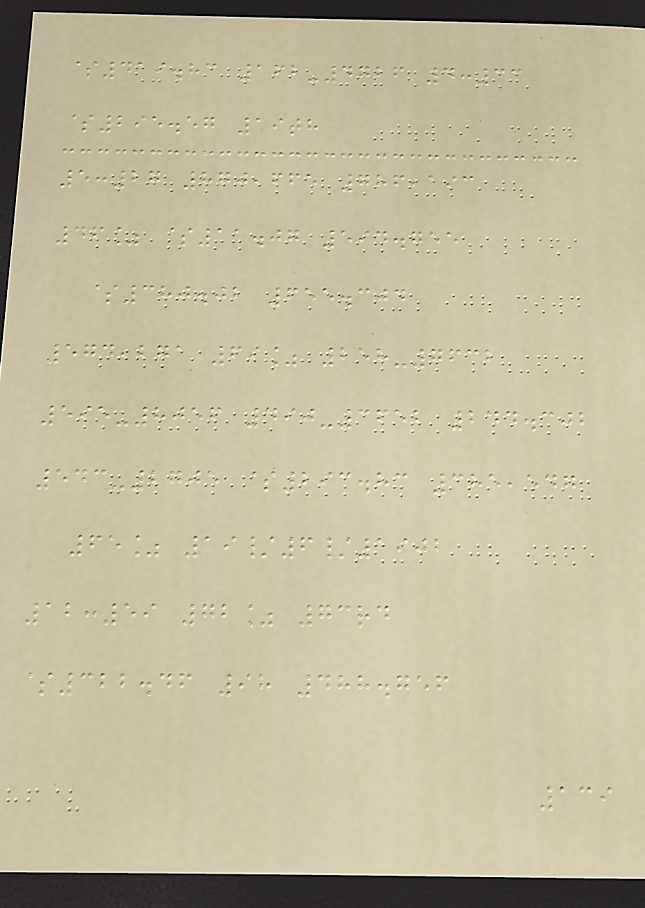$419.83 162-4726 4:33
$295.57 19th
5:27 870,665 786,193
46% $11.07 594.755
$380.02 655.304
574,271 69% 258-7632
595-8056 490-3652 244.302
543-2705 $293.83 385,547
65% 19/6/1902
12:59 72% 73rd
$322.46 98 488.756
139
